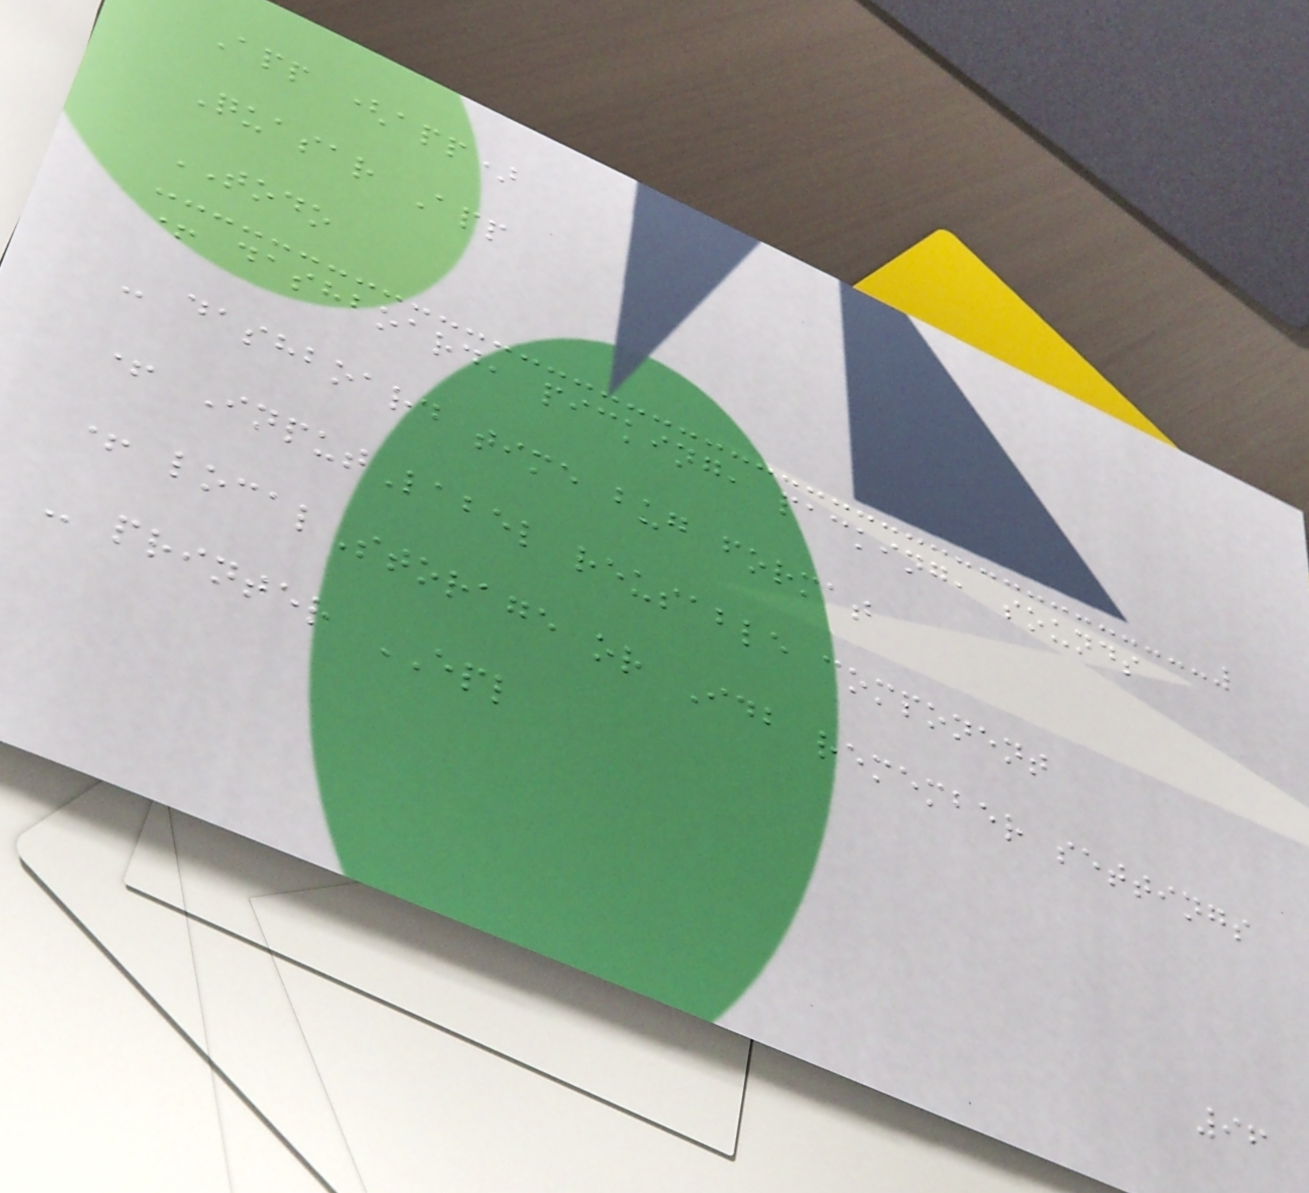App (app)
Quasar App
TODO
+ dashboard, picking, packing, sounds
- dashboard time bug format
+ InputLabel reusable component
+ localStorage or Idb remember settings
- printer EPL
96
